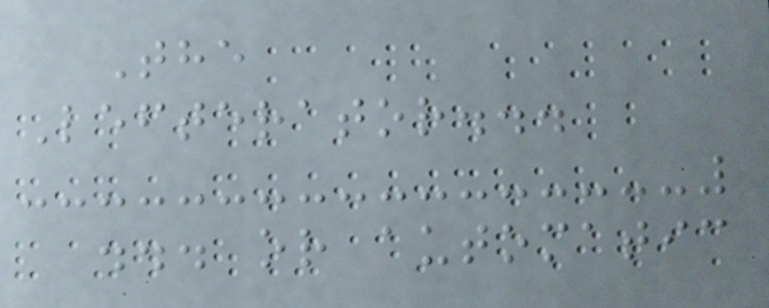The
Lefterator...
... or automatic
